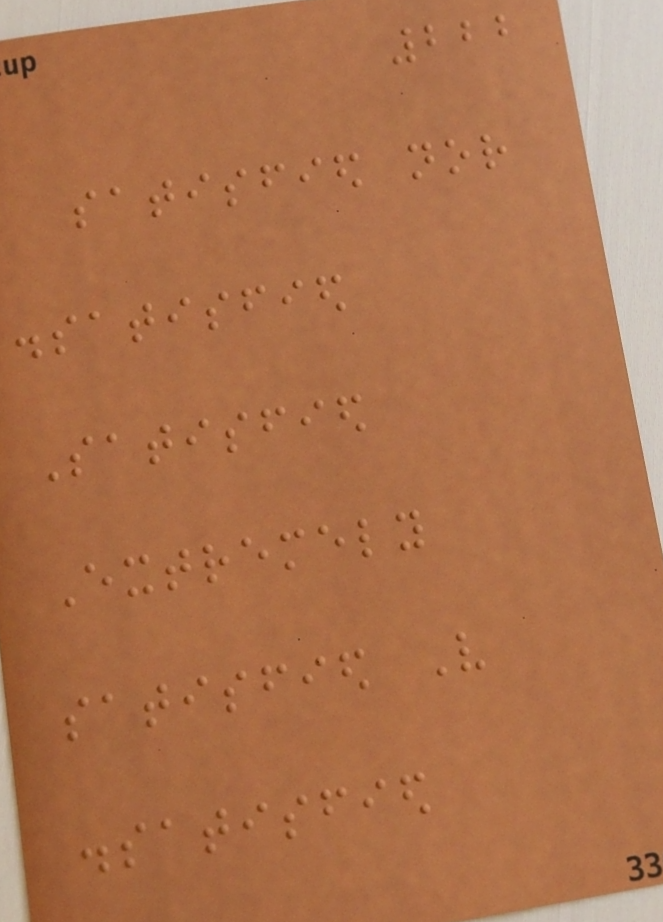222
satisfied nor
dissatisfied
Satisfied
Extremely
satisfied Very
dissatisfied
